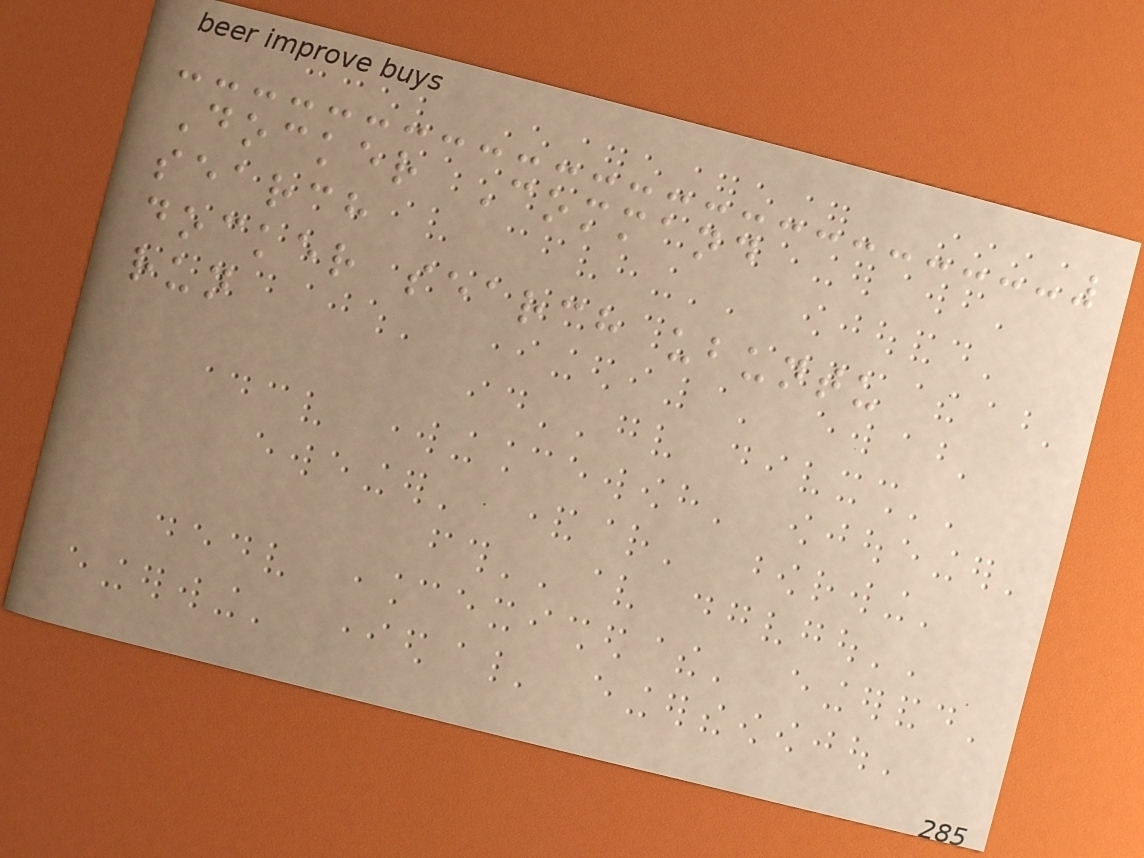Docker Command
search
docker search ubuntu
run
